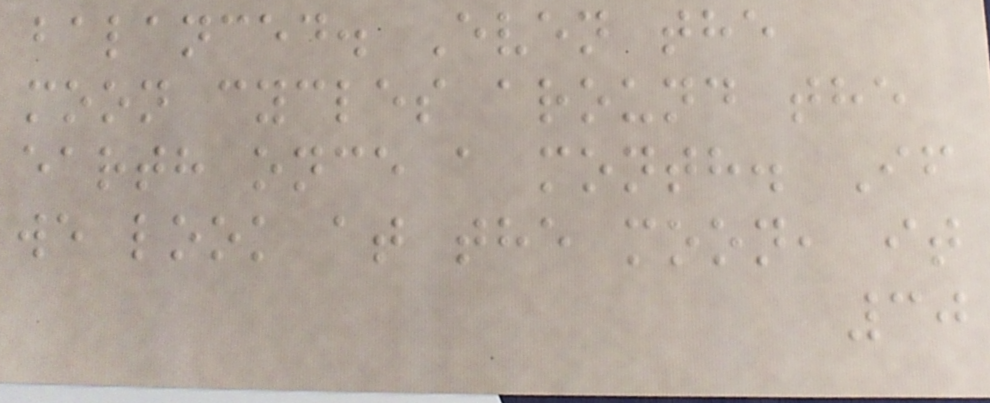balanced. Even the
moon cycles around the
earth once a month. If
we look at the moon, it
30
